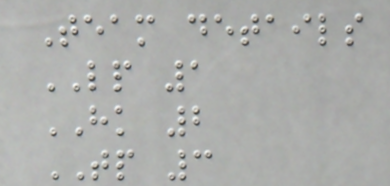Team details
LP 1
HK 2
TP 3
